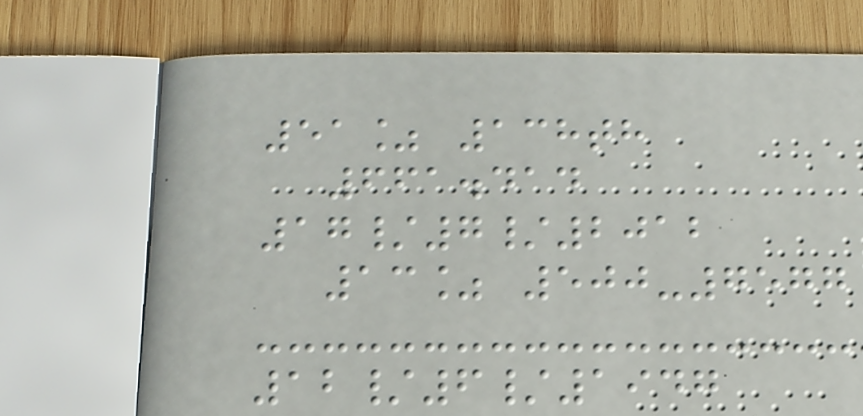51% 138th
661.414
17/7/2012
13% 500-7577
12/6/1947
